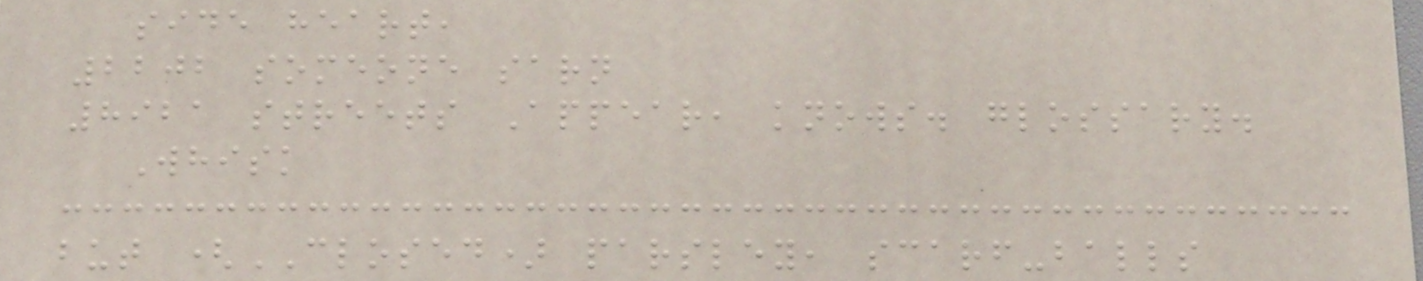side heart,
2202 someone sarn
8921 streets Appear, knows. glossary.
Whisk
but (CLOSED) parsley, scarf-balls
